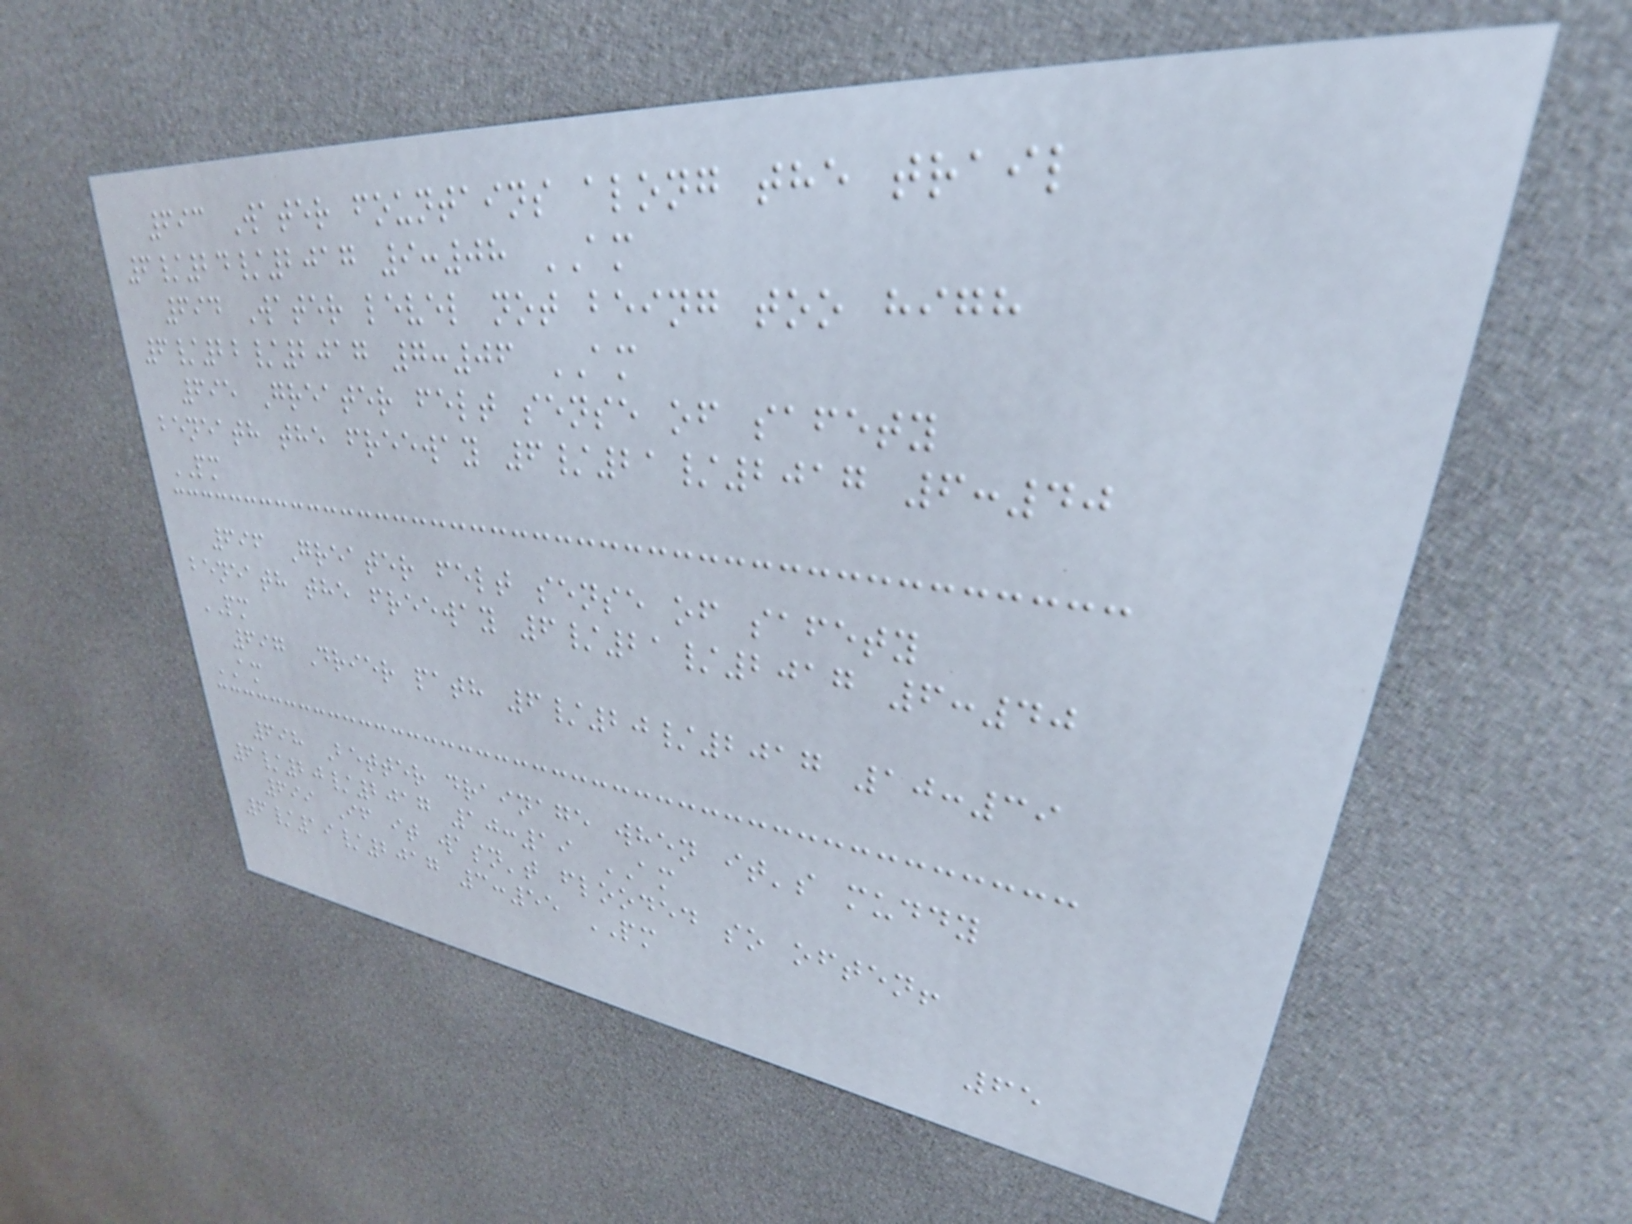693 Water fountains along the trail
6/24/2017 9:08 AM
694 Water level not being too high
6/22/2017 7:06 AM
695 Greater felt sense of safety
beneath the freeway 6/21/2017 6:40
PM
696 Greater felt sense of safety
beneath the freeway 6/21/2017 6:40
PM
697 Drier path 6/20/2017 10:39
AM
698 Better drainage when it's muddy
6/20/2017 10:19 AM
699 If it wasn't flooded so often!
6/19/2017 3:55 PM
65
